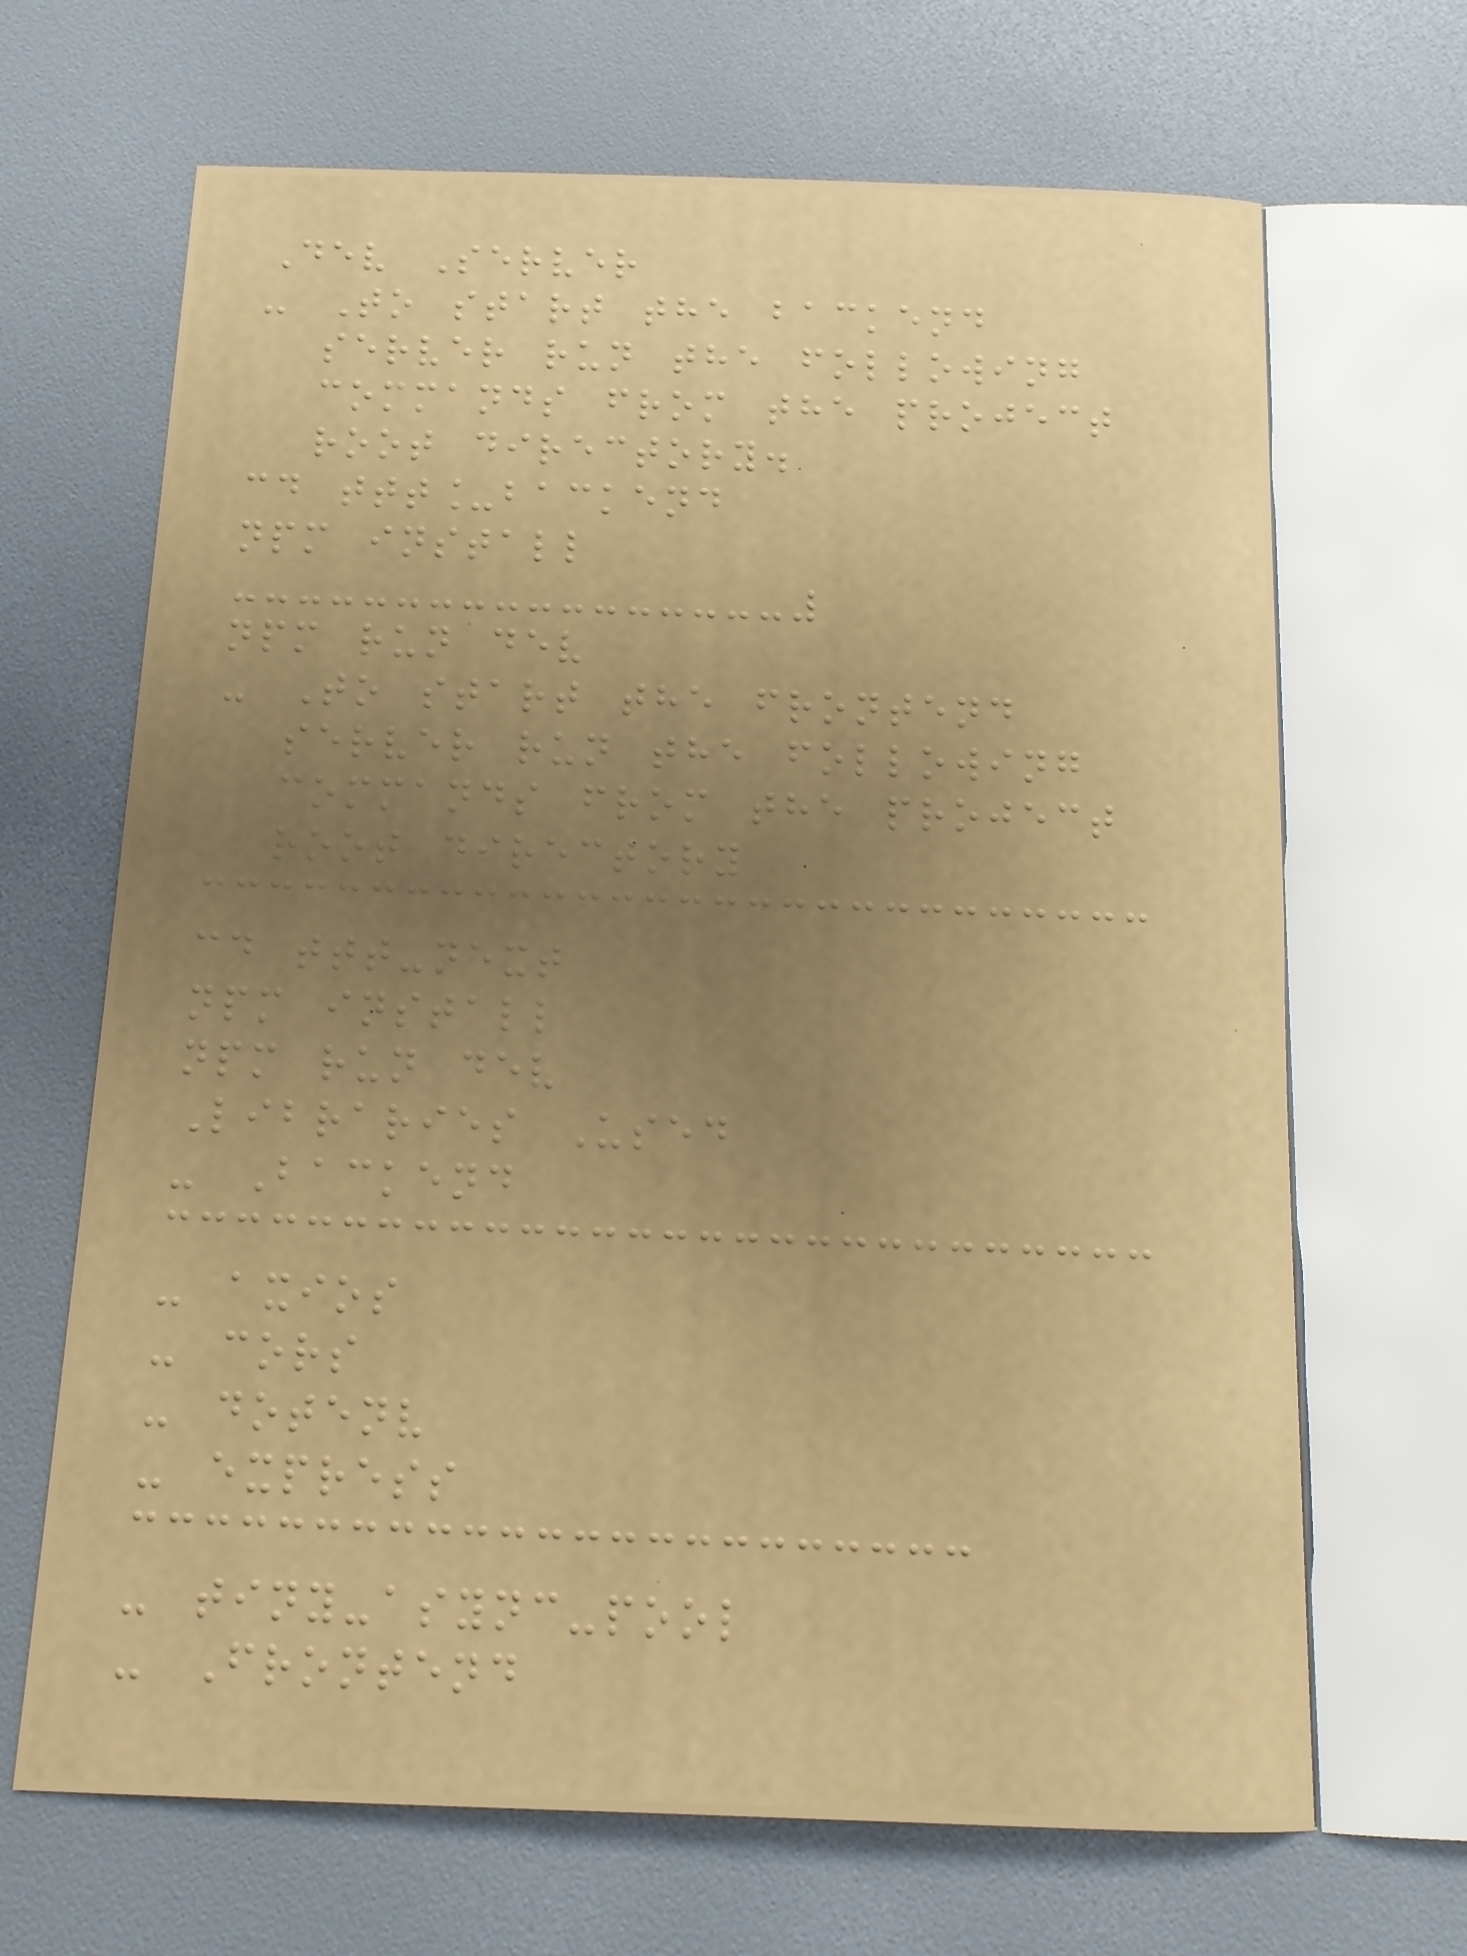Dev Server
- To start the backend
server run the following
commands from the project
root directory.
cd ttt_backend
npm install
npm run dev
- To start the frontend
server run the following
commands from the project
root directory
cd ttt-next
npm install
npm run dev
Libraries Used
- Backend
- axios
- cors
- dotenv
- express
- tiny-async-pool
- Frontend
